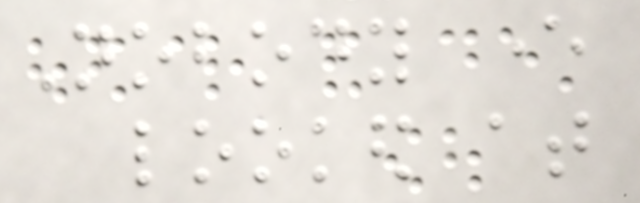Nobody ever
looked at
